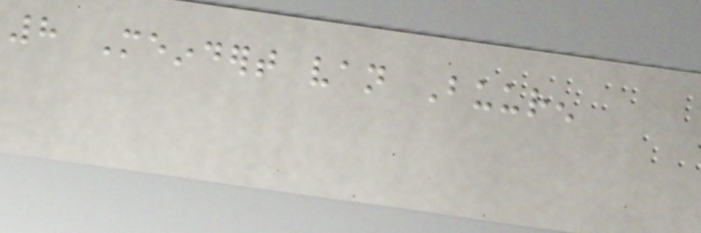8 Meindert van Buuren
